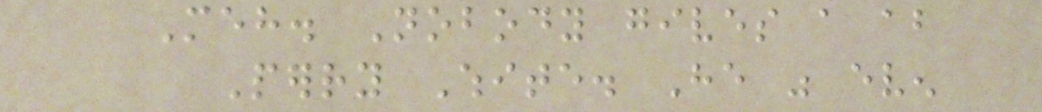Meh. Nobody gives a about
Perry White. He was even
